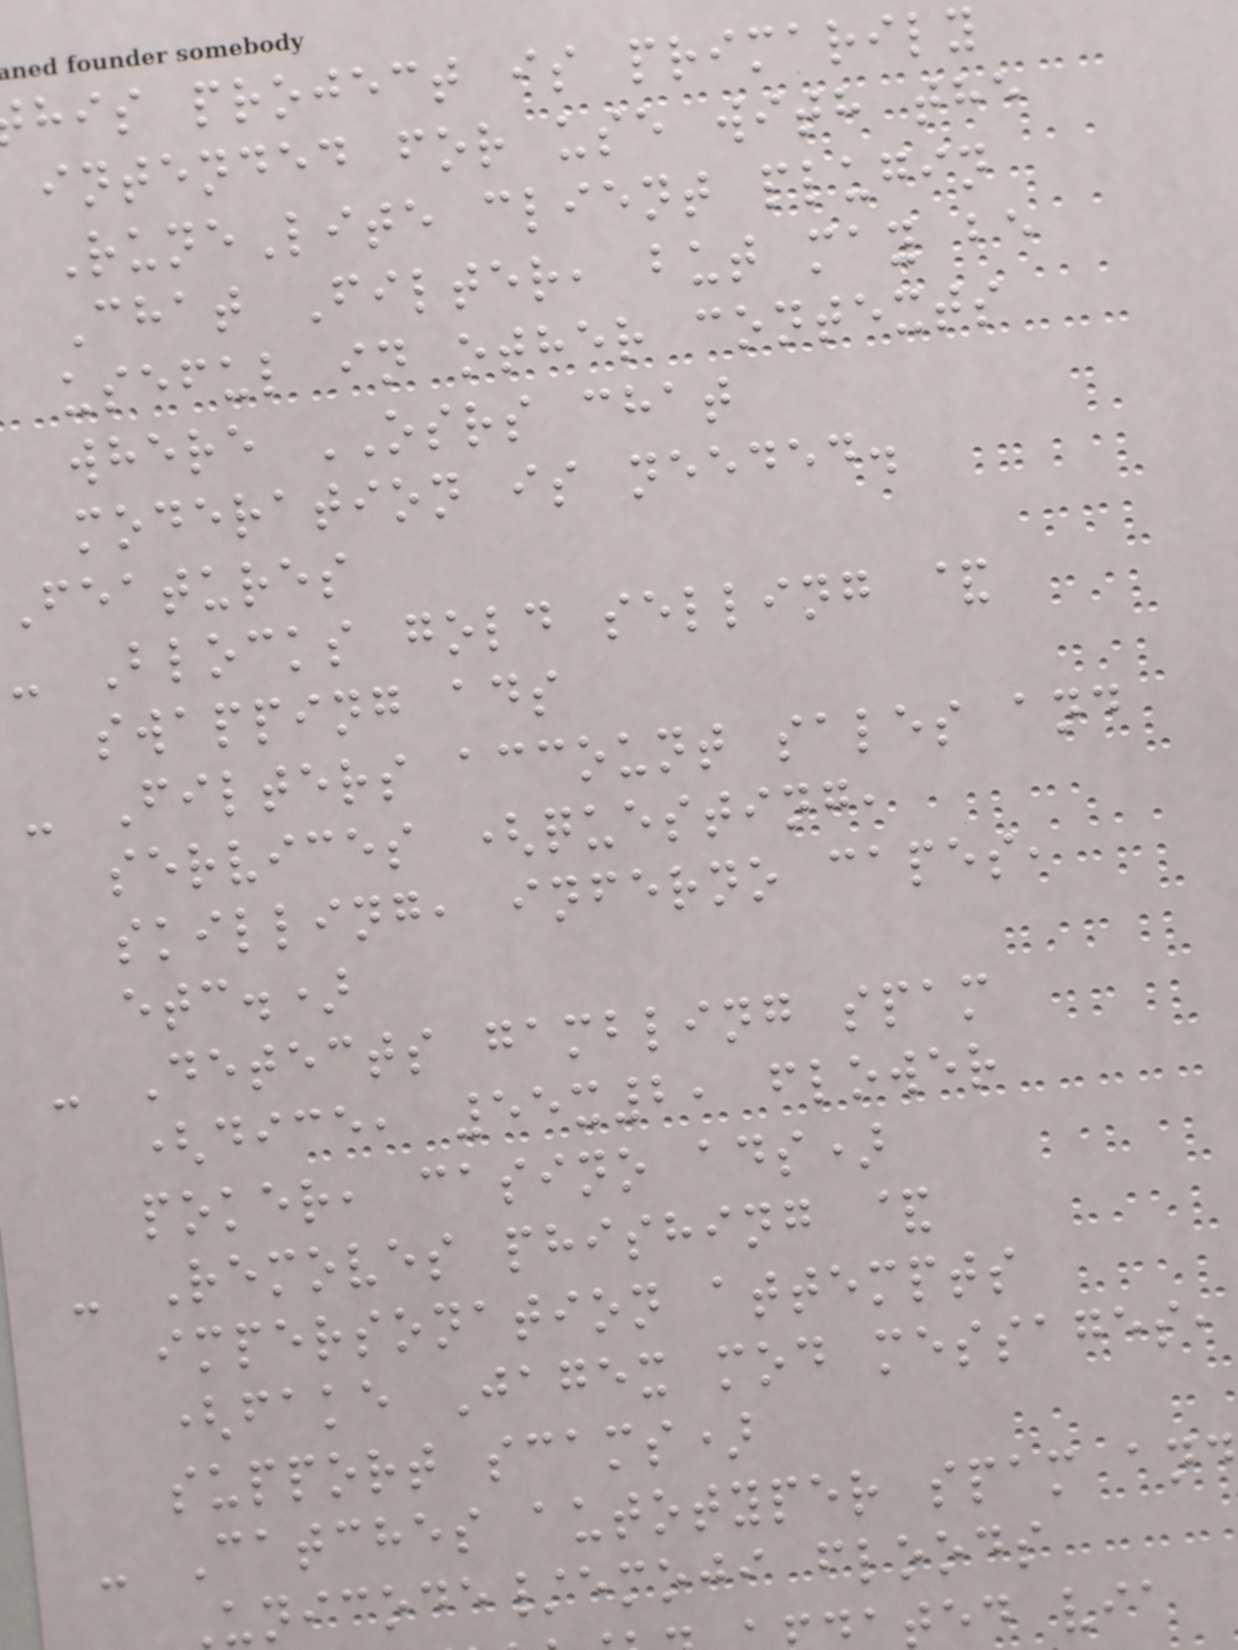his project is primarily
intended for use with the
RuneLite client plugin
Chat Filter, but may be
useful in other contexts
where OSRS chat
moderation is needed.
Features
- Blocks gold selling &
swapping ads
- Filters account sales and
services (questing,
skilling, inferno capes,
etc.)
- Detects gambling spam
(dice, 55x2, flower
poker, casino ads)
- Removes phishing &
impersonation attempts
(fake Jagex mod messages,
support scams)
- Catches autotyper spam and
unicode/emoji floods
ted via
